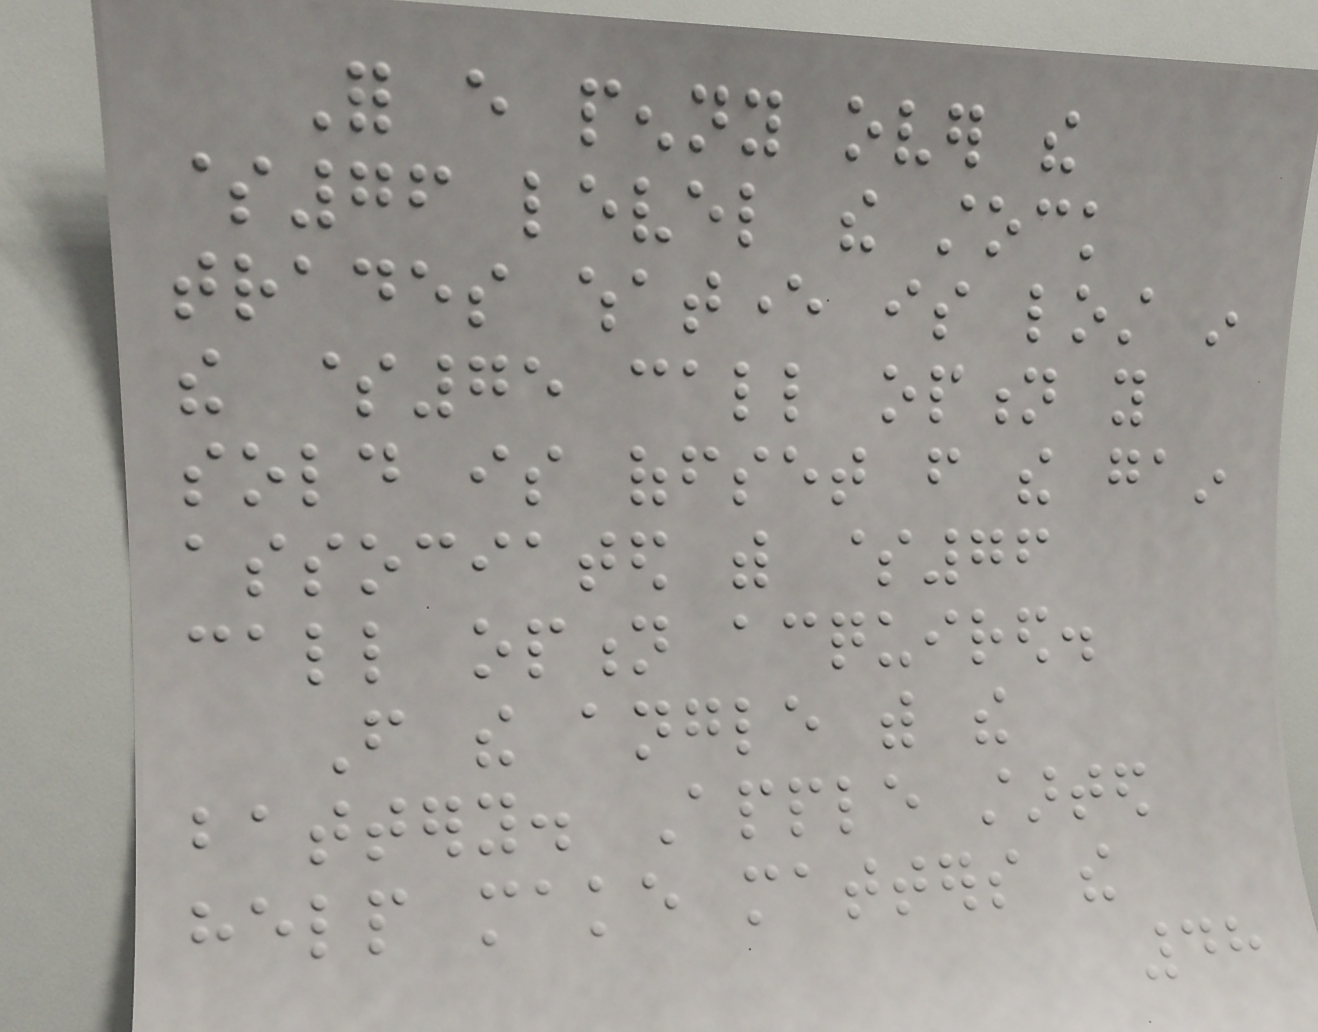For every penny over the
$76 level the stock
trades whatever is lost in
the $75 call option you
sold is offset from the gain
associated with $76
call option acquired.
From the angle with the
battery. Apple started
help make matters the
48
